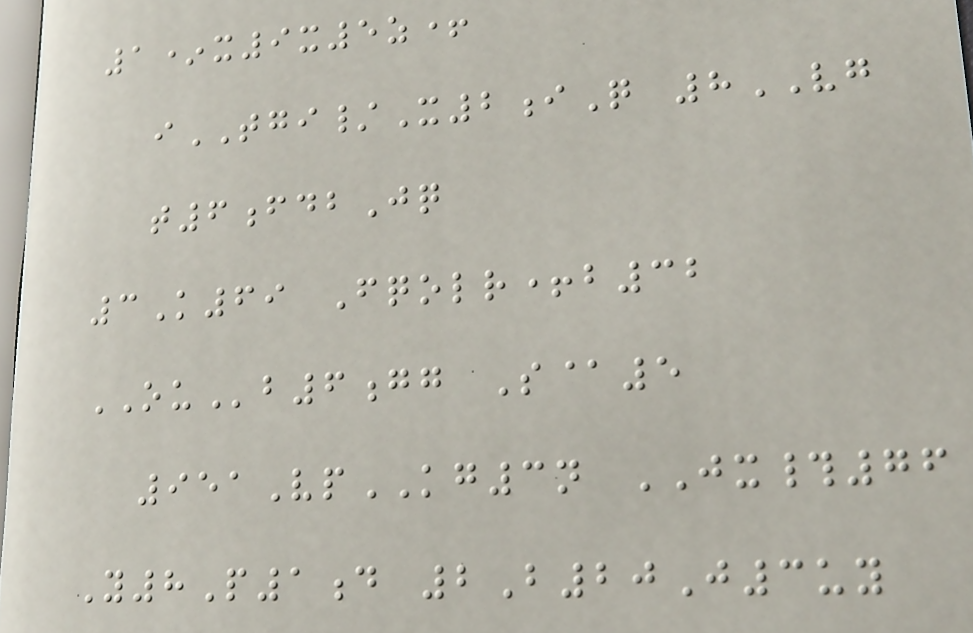1*x9x5z+
iTGI/X2iQ 8VG
t6fdbJq
3K69 Fqolr+b32
OUb6gg S@5
951VpKG3n JX#76
Y8P1d 2B20J3uy
